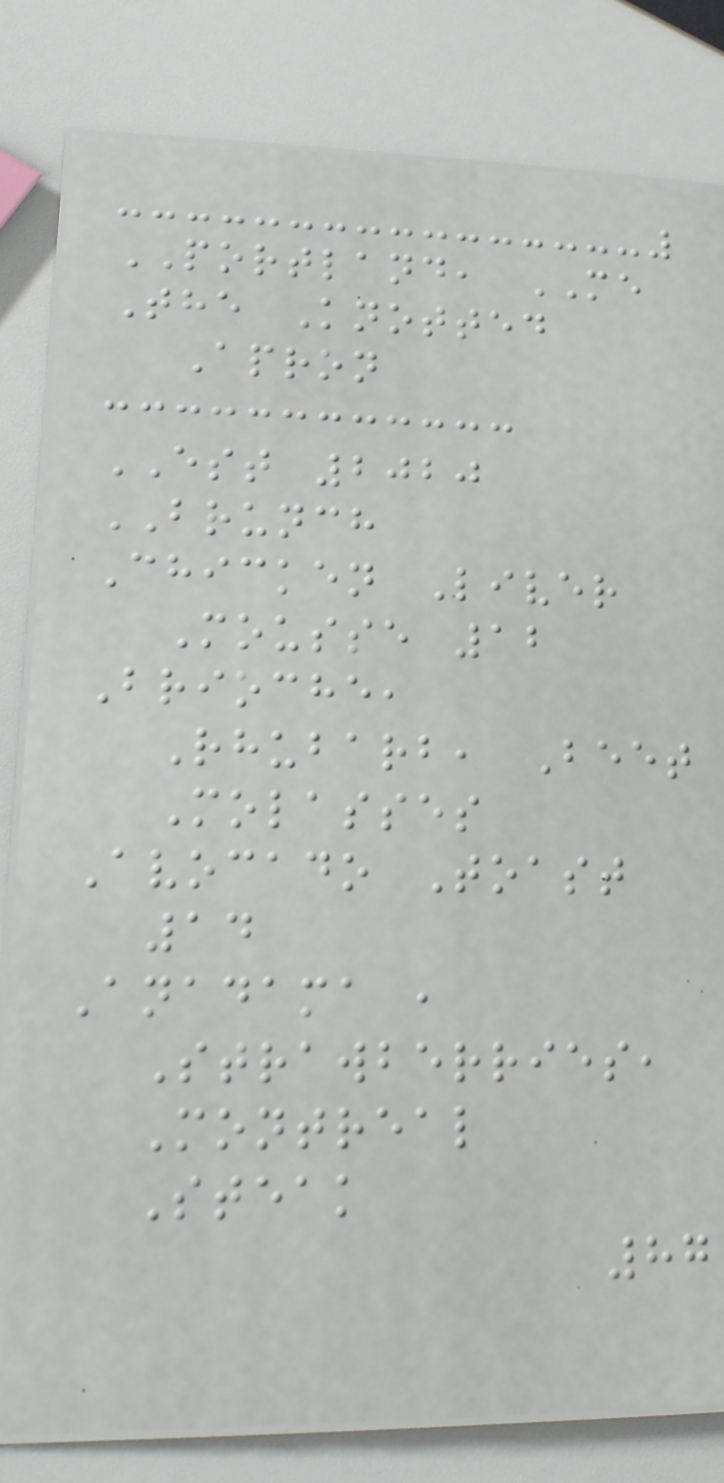PORTLAND, ME
The Knotted
Apron
EST 2020
BRUNCH
Chicken Liver
Mousse 12
Brioche,
Rhubarb, Beet
Molasses
Avocado Toast
14
Anadama ,
Strawberries,
Montreal
Steak
87
